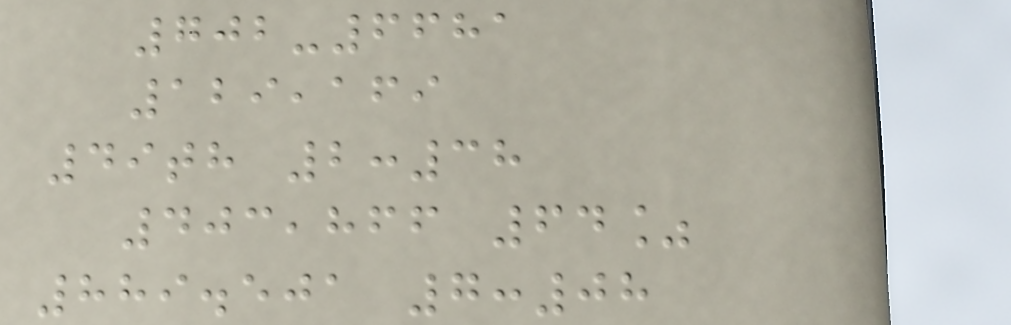702-6681
129,169
49th 2:38
403,866 64%
889.501 7:08
